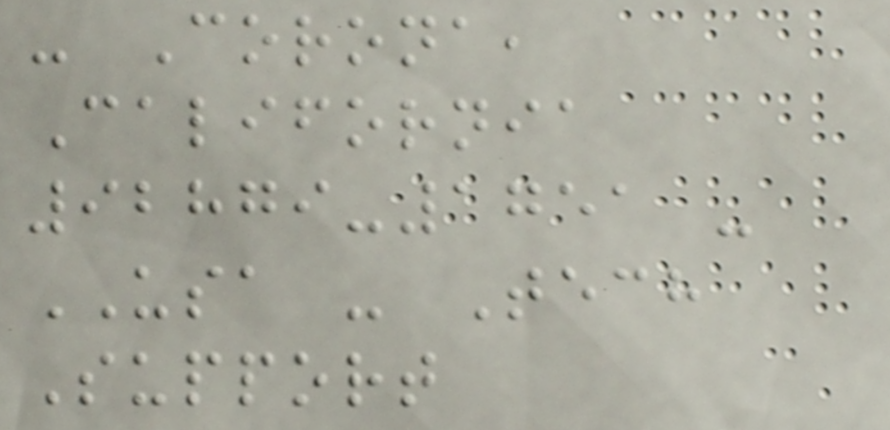- Corona,
California
92879-1751 -
USA - Tech
Support
